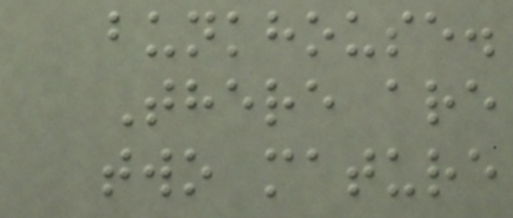bunkhouse.
There are
two mature
